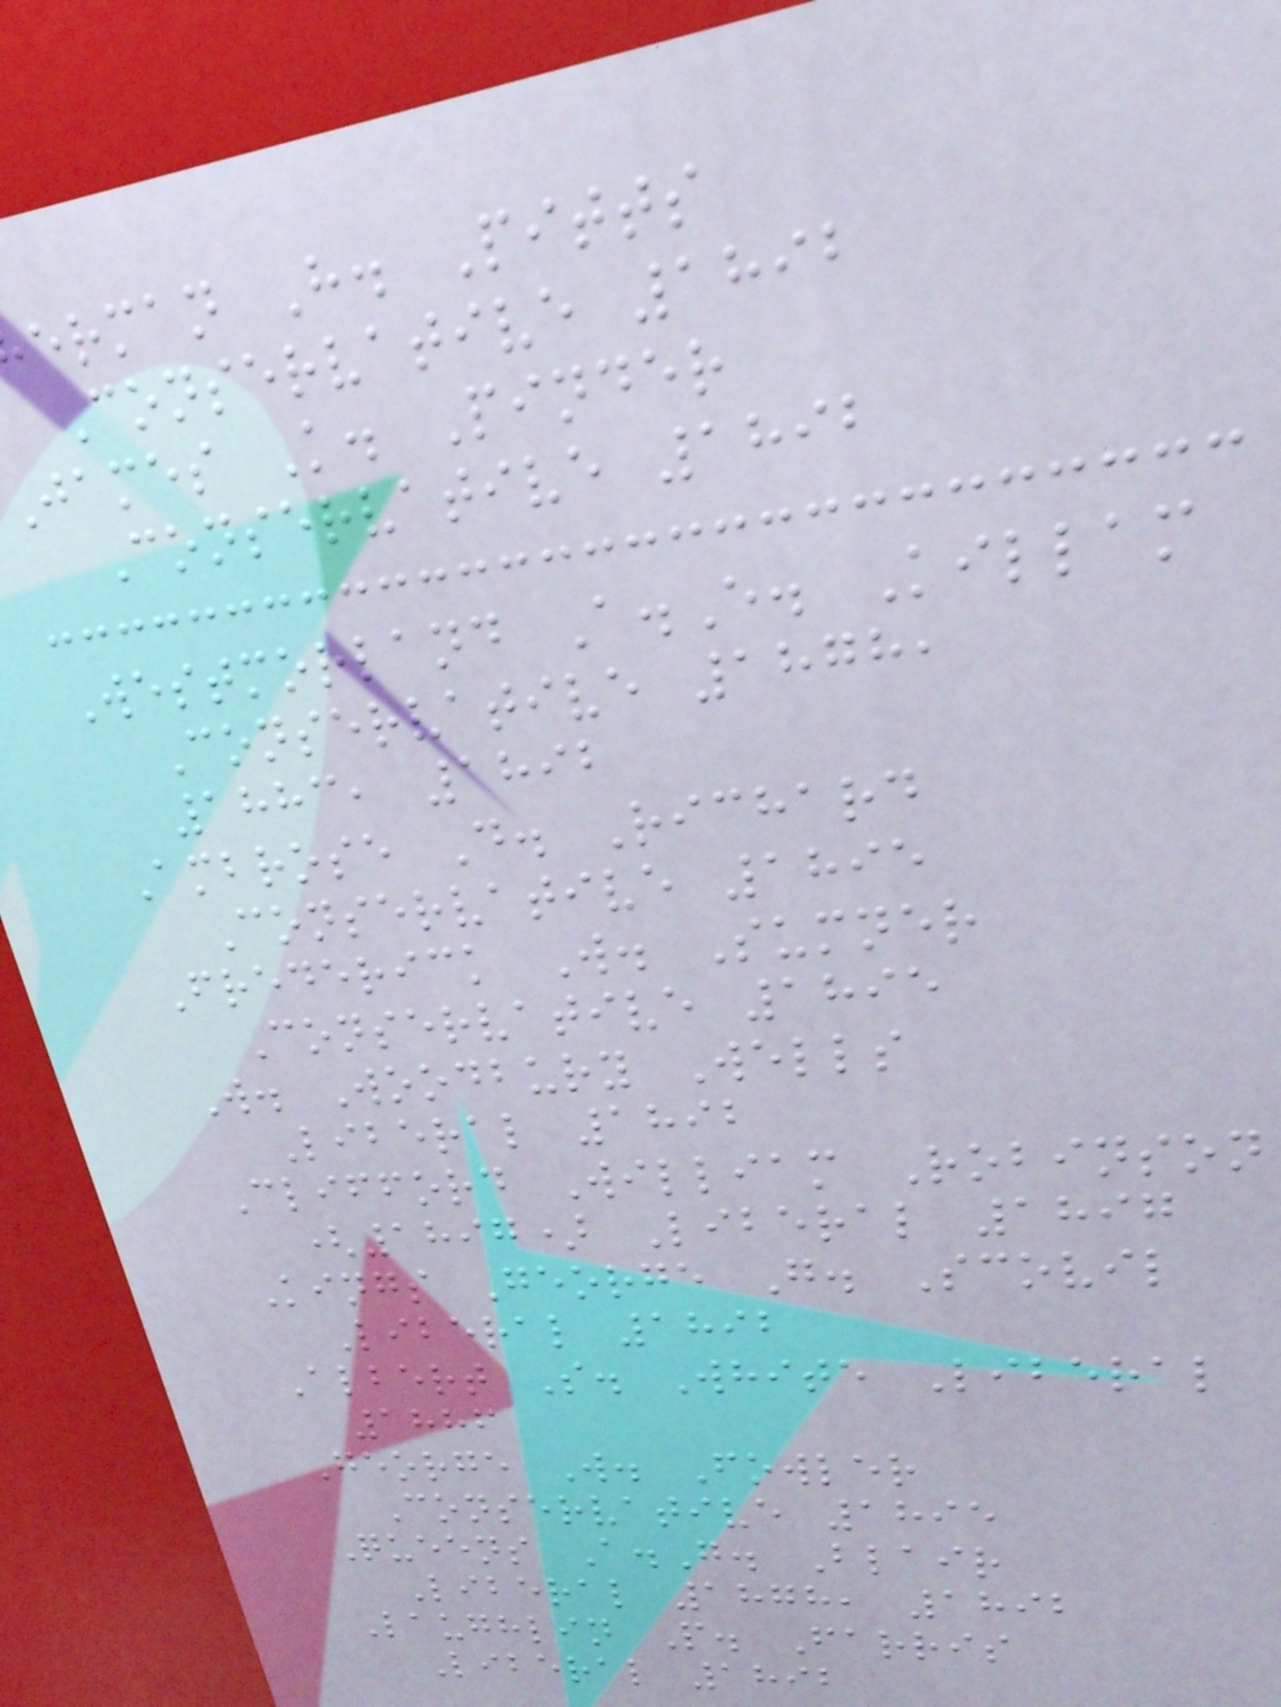erman H. Pitts
Conservative 1892
james K. Pinder
Conservative 1892
Westmorland A.E. Killam
Conservative 1878,
1883, 1892
Ambrose D. Richard
Conservative 1895
Frederick W. Sumner
Conservative 1895
W. Woodbury Wells
Liberal 1892
Clifford William Robinson
(1897) Liberal 1897
Kings George G. Scovil
Liberal 1892
Albert S. White Liberal
1886
George W. Fowler
Conservative 1895
Queens A.G. Blair
Liberal 1878, 1892
Laughlin P. Farris
Liberal 1892
